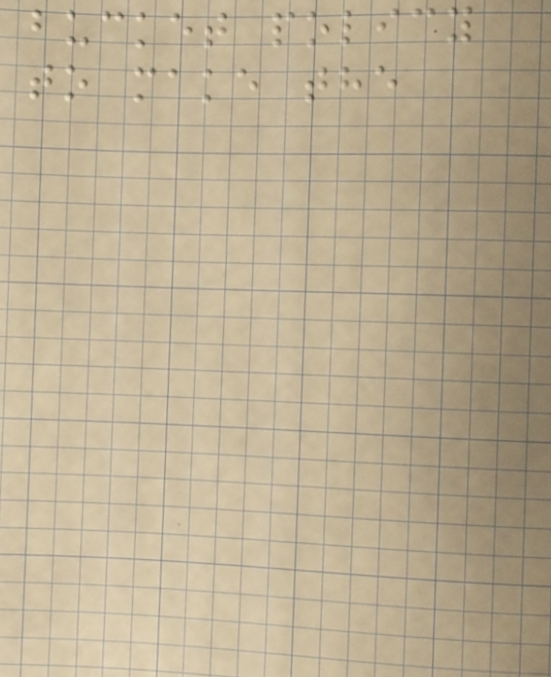bucket policy
to make the
